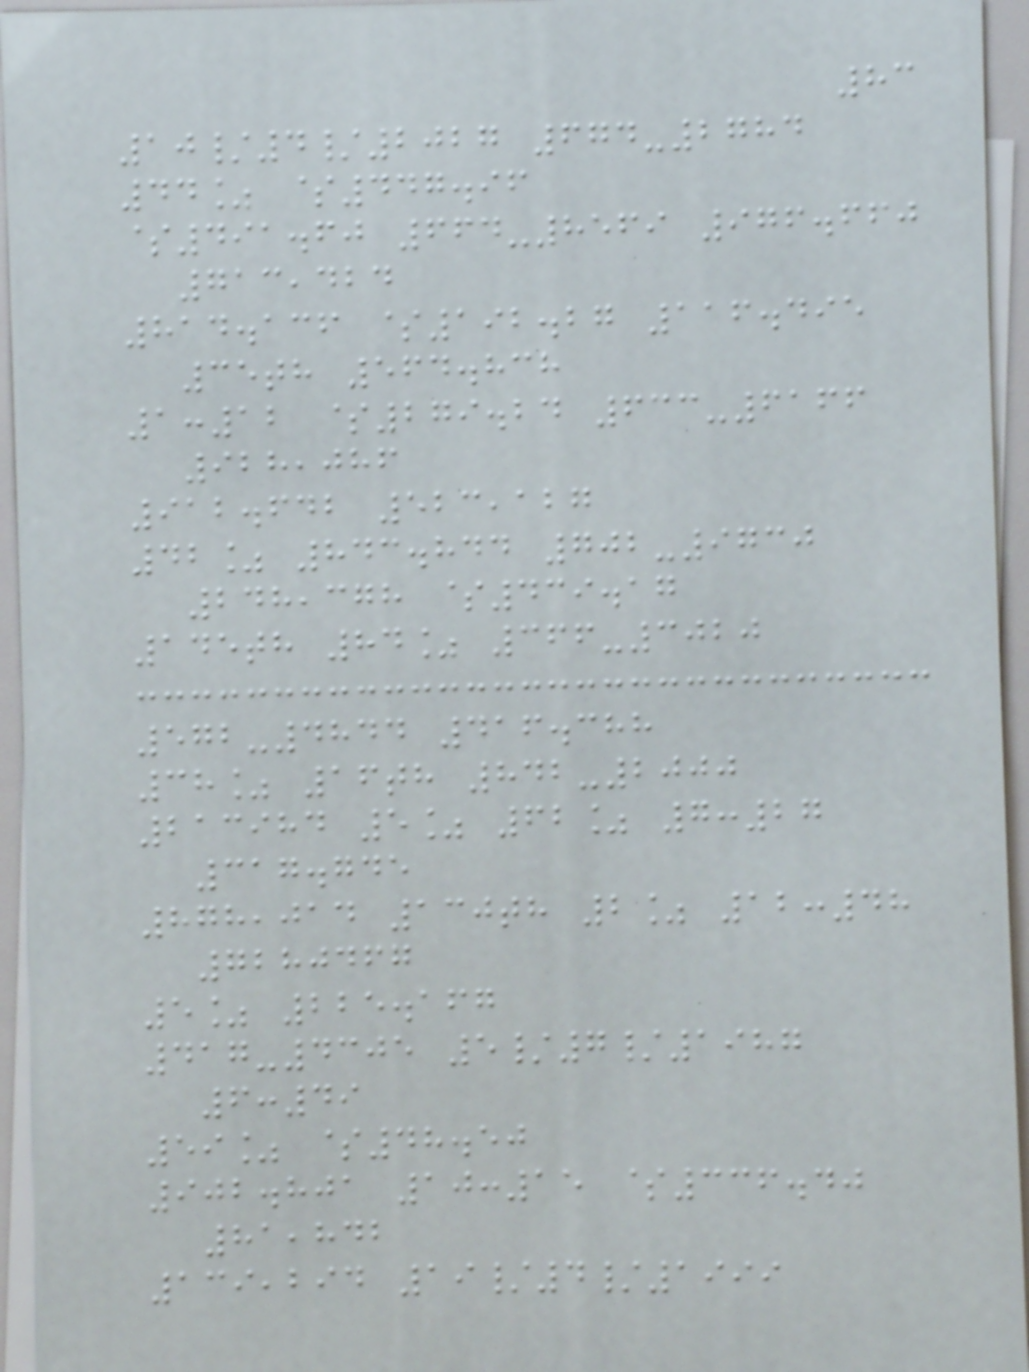83
10/4/2027 674-2784
44% $447.96
$491.60 664-8569 976.660
713,424
814.136 $192.27 116.495
35th 564.838
1:12 $279.24 633-6166
928,086
912.642 523,127
42% 843.844 702-9730
248,378 $439.17
145th 84% 366-3020
572-4844 416.388
38% 16th 842-2000
213984 5% 62% 7:27
317.745
878,014 130th 2% 12:48
7280467
5% 225.167
417-4305 5/7/1987
6:49
59% $48.50
902.801 10:15 $336.40
81,842
139,294 19/4/1999
